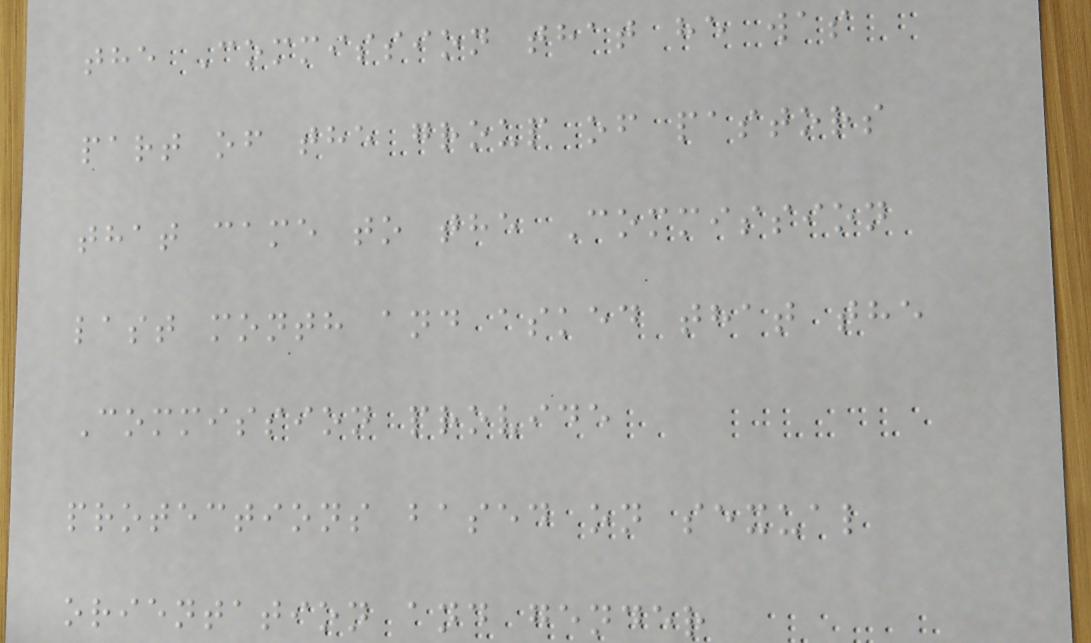the Commission that he was
part of the group of pastors
that came to the Commission
last month and asked that the
Commission provide
protections based on sexual
orientation and gender
